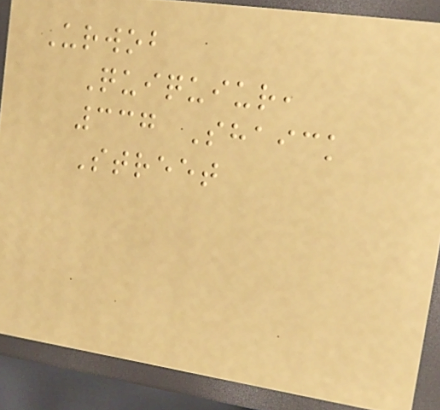Urwob
Quiquiur,
337 Shaick
Street
